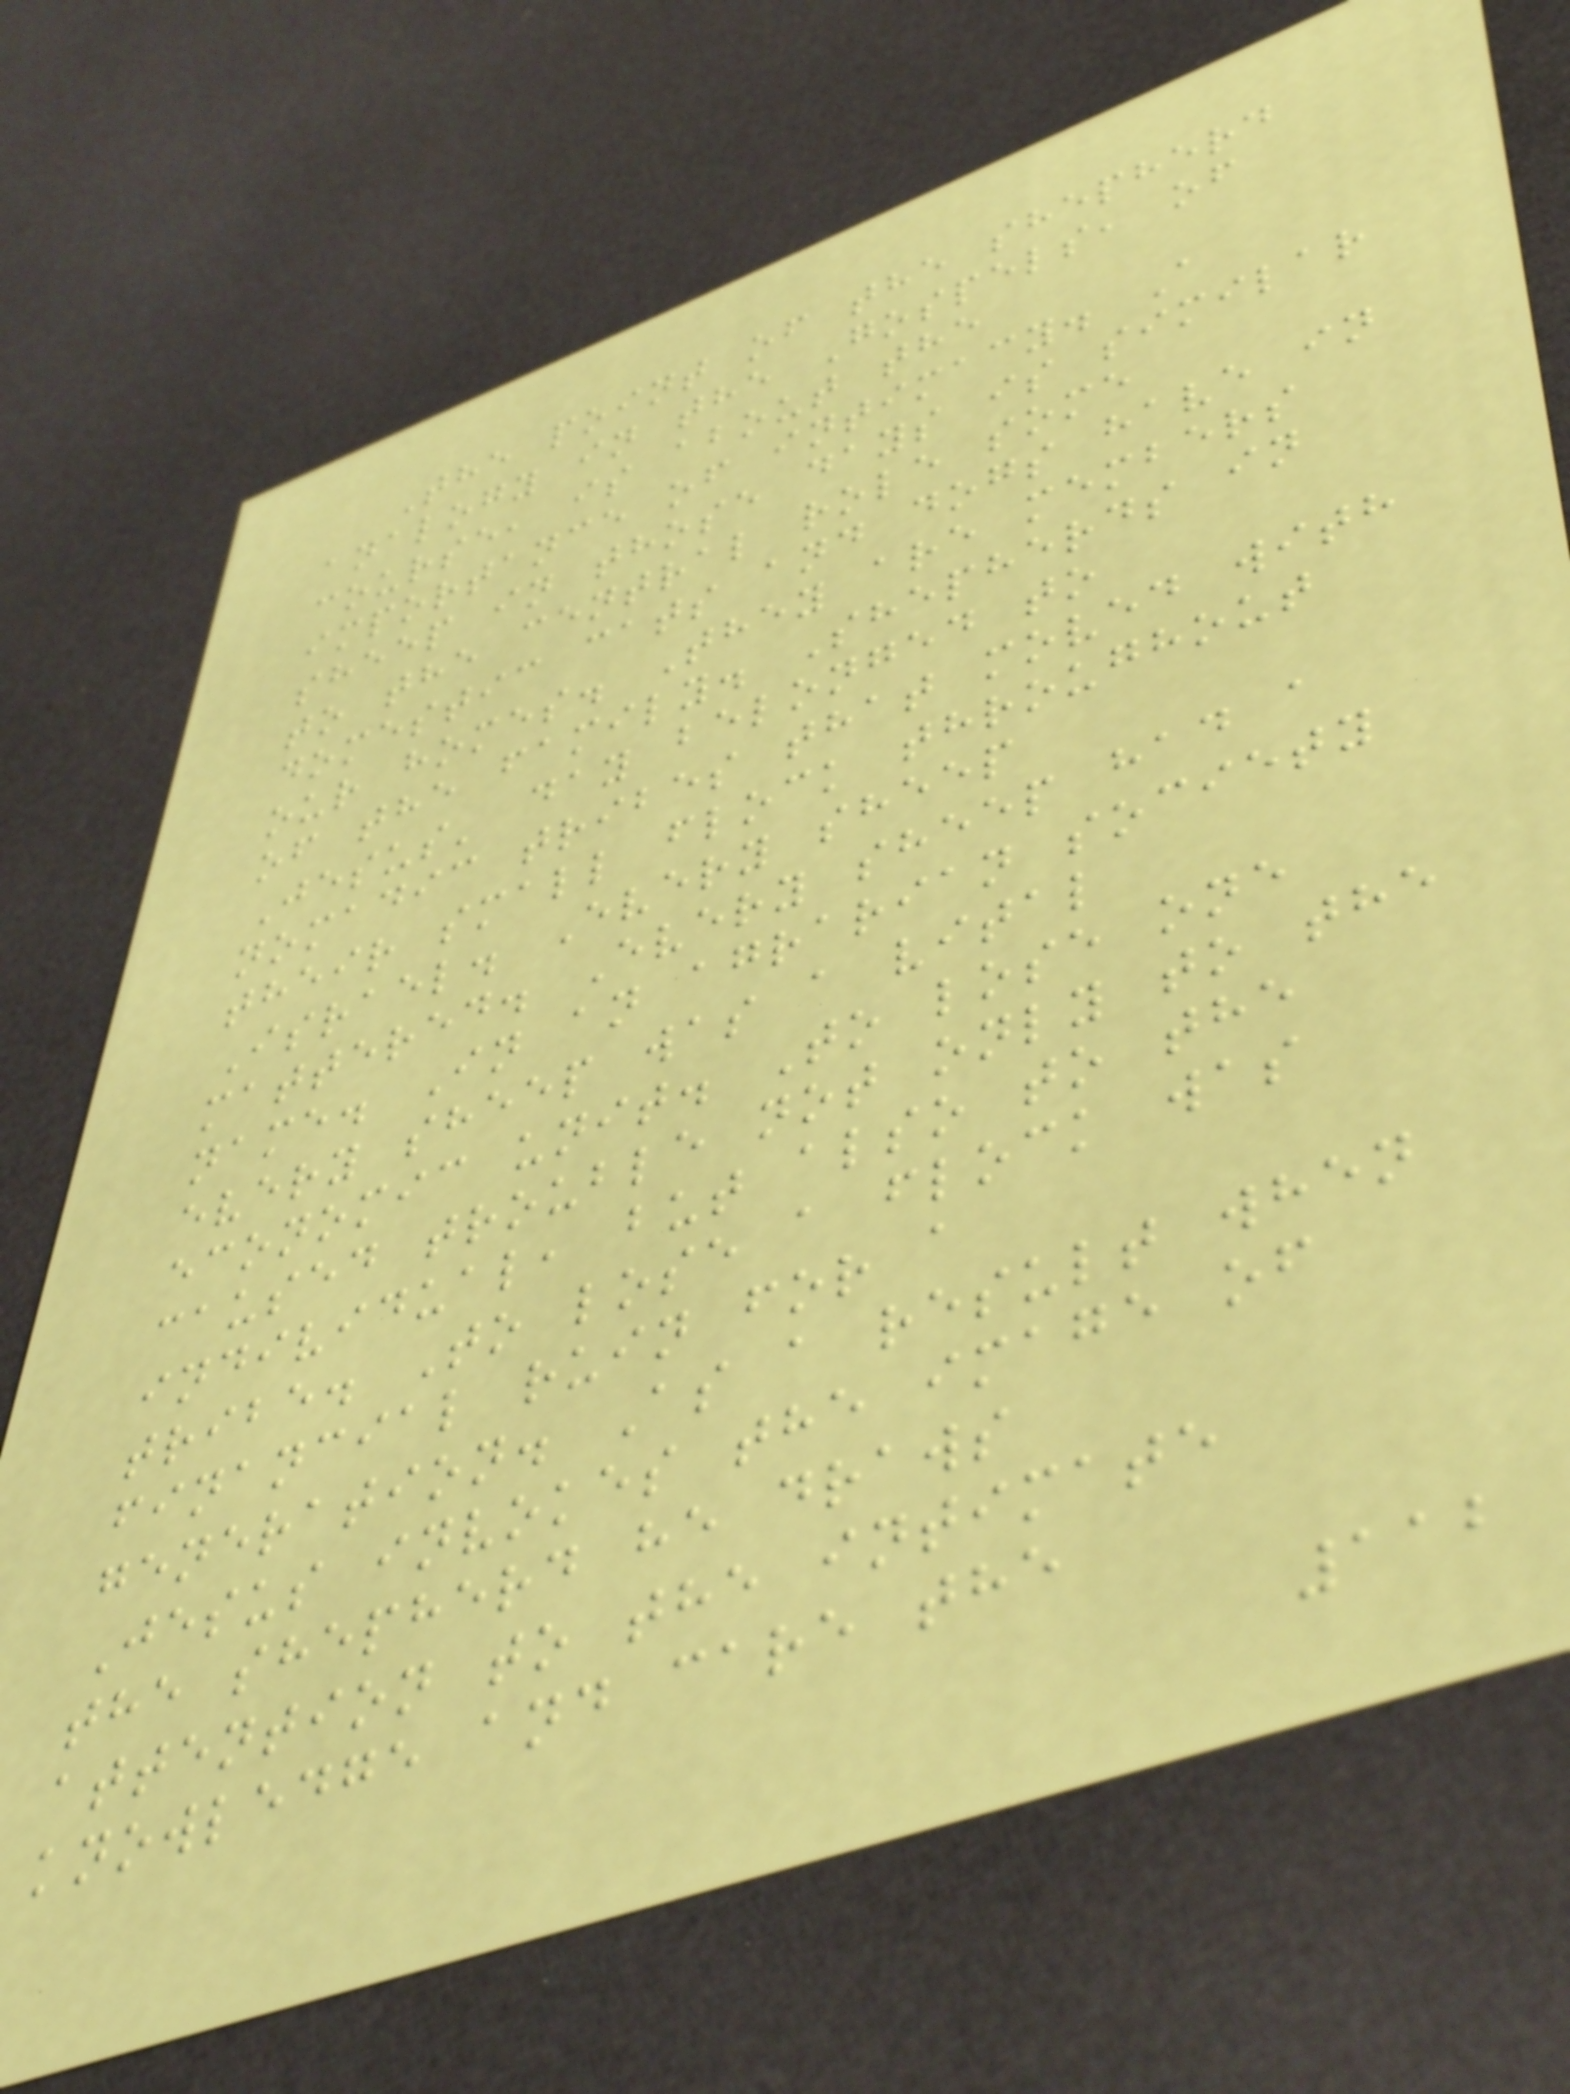The point of the shepherd
analogy in the Gospels, of
course, is about the
importance of intimacy. A
sheep in those days is similar
to the central role some
domestic cats and dogs have in
our homes. They are members
of the family. Shepherds in
Jesus' day belonged to
nomadic tribes that moved with
their small flock throughout
Israel. Every sheep
mattered. Every sheep had a
name. In an agrarian society
every sheep was a vital
economic unit. To lose one
caused trouble not only to the
individual, but also to the
tribe. To lose a flock was
financial ruin for a
generation. As a result when
Jesus invokes the image of
the shepherd he draws
attention to the intimate
knowledge and care the
112
